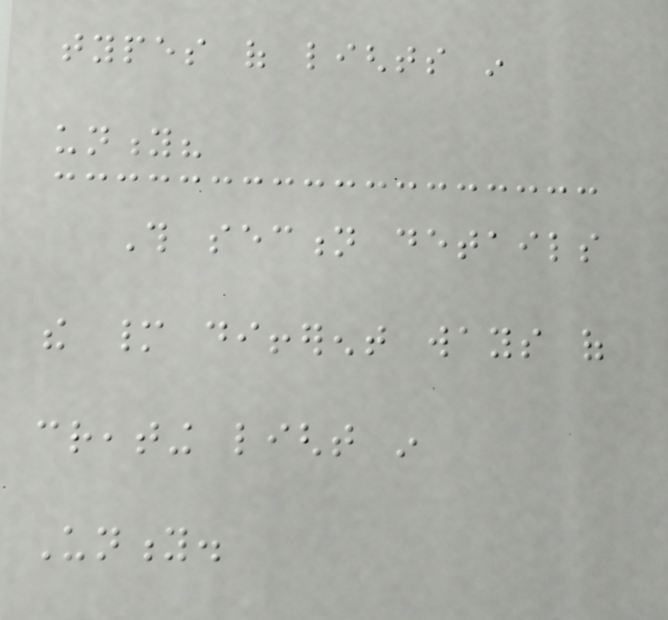types of lights in
unity?
This section details
the many different ways of
creating light in
Unity.
